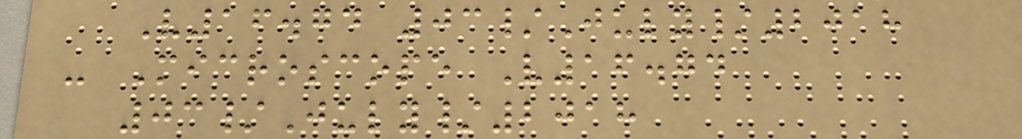V16.74 03/July/2018
- Microscope V16.74
03/July/2018
